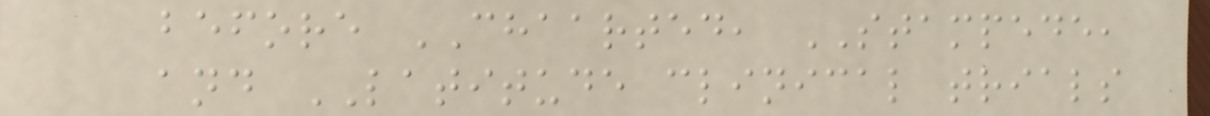before CHAARTED, STAMPEDE,
and LATITUDE clinical trials
